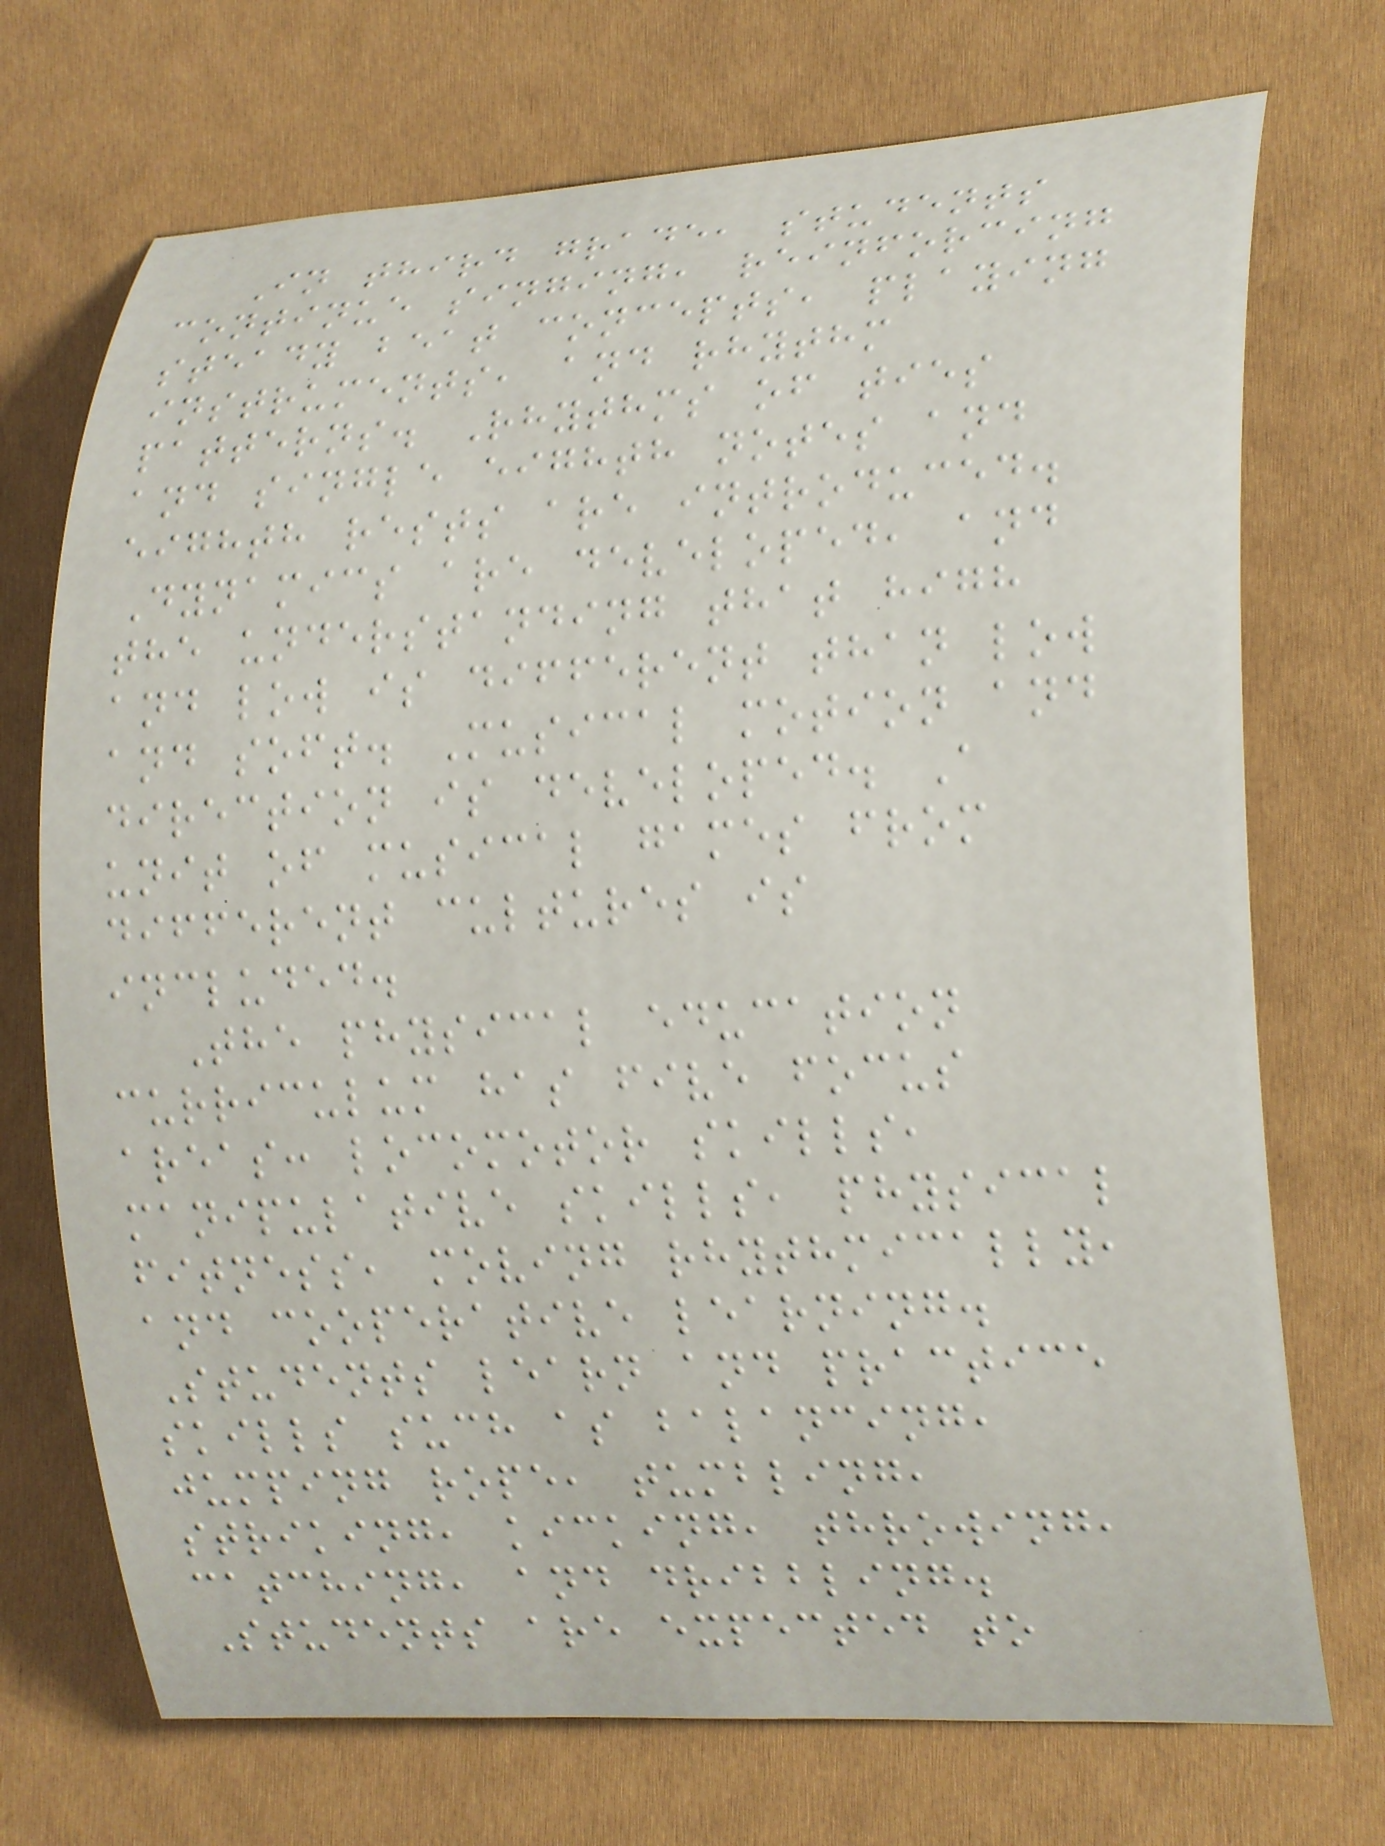In third grade, students
continue singing, reinforcing
steady beat concepts, playing
instruments, and rhythm
patterns. Rhythms of ties
and single eighth notes and
eighth rests are introduced.
Dynamics are developed, and
the understanding that high
and low is different than low
and soft. Musical motion and
direction is developed. A
unit of musical games from
different cultures is
included.
The physical education
curriculum has five focus
areas: locomotor skills,
manipulative skills, physical
fitness, moving rhythmically,
and cooperative learning.
Students learn and practice
skills such as balancing,
jumping rope, tumbling,
striking, kicking, throwing,
catching, and dribbling.
Students are expected to
